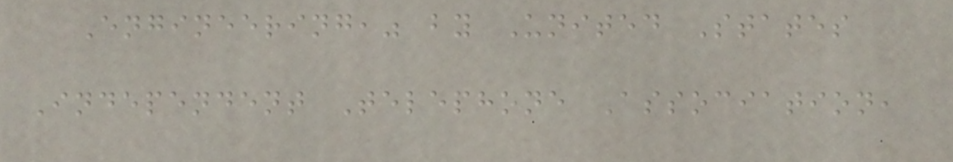Engineering," by United States
Independent Telephone Association,
